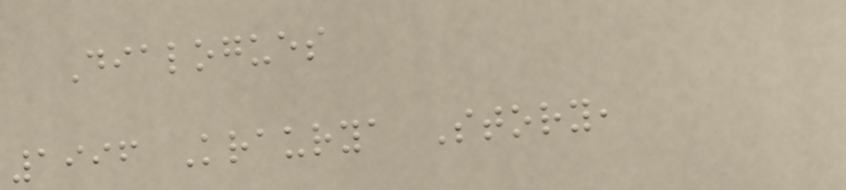Dialogues
1996 Kraurya Story,
